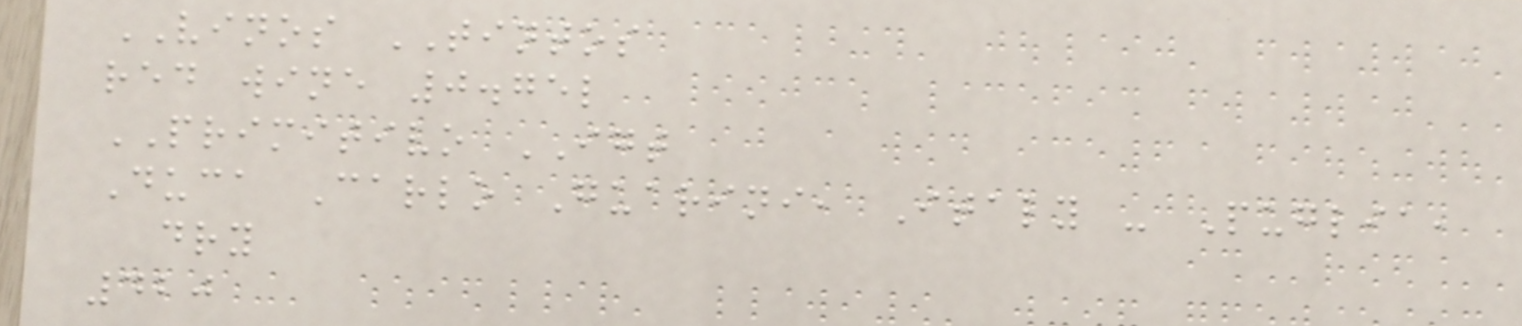VINOS TINTOS
red wine 0.75l
PRIMITIVO IGT
Duca Carlo Guarini, Italy - Puglia,
dry
420
